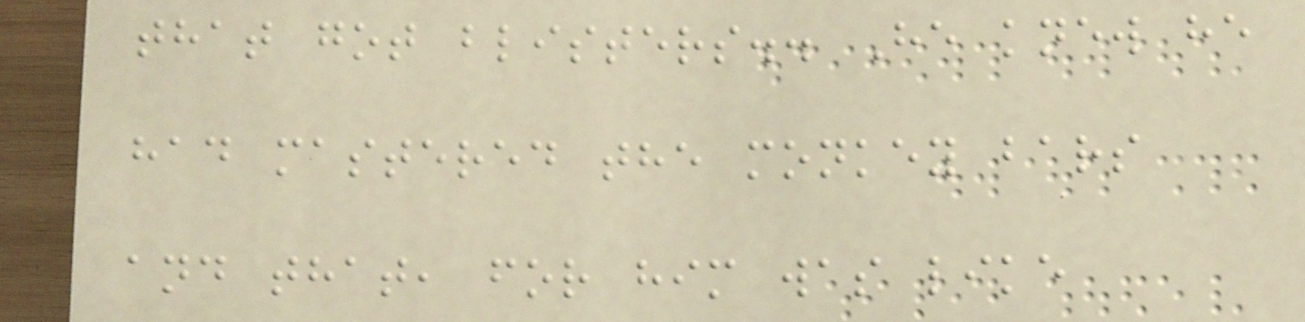that got blisters.. He knew he
had mastered the monkey bars
and that, for him was like
